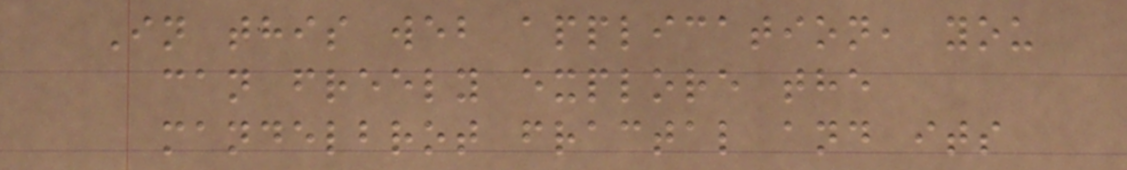In this web application, you
can freely explore the
mandelbrot fractal and its
